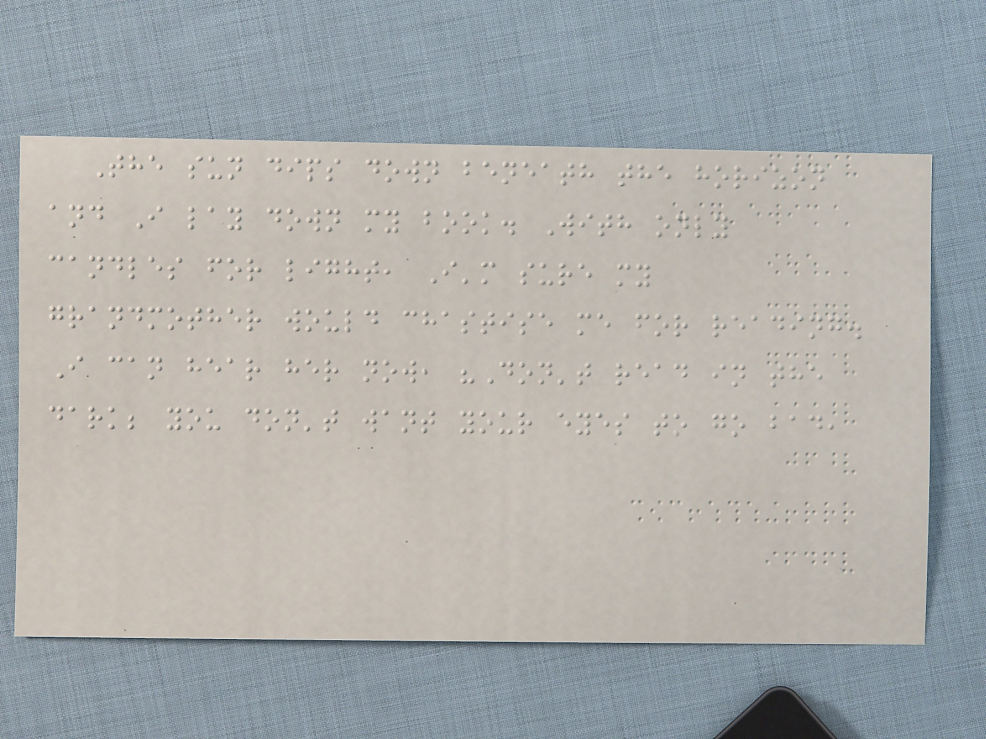The sun dips down beneath the horizon
and I lay down my book. With only
candles for light, I'm sure my
grandmother would chastise me for reading.
I can hear her now, "Don't read in the
dark; you don't want your eyes to go bad,
